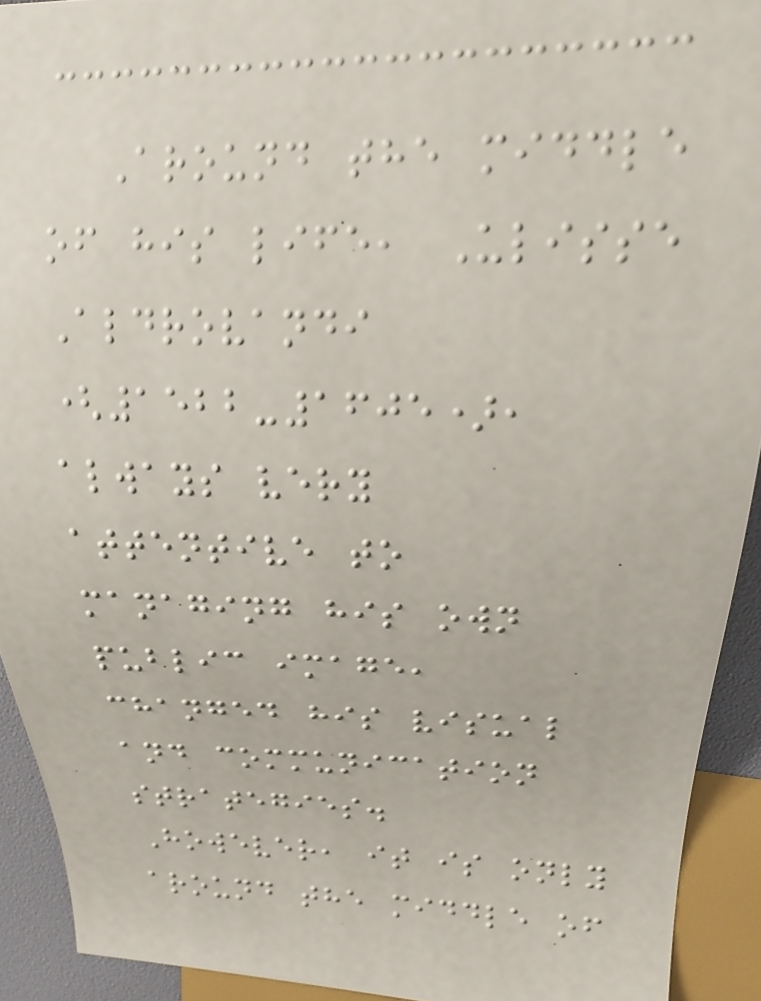Around the middle
of his life, Ulisse
Aldrovandi
(1522-1605),
always very
attentive to
managing his own
public image,
changed his visual
and communication
strategies.
However, it is only
around the middle of
